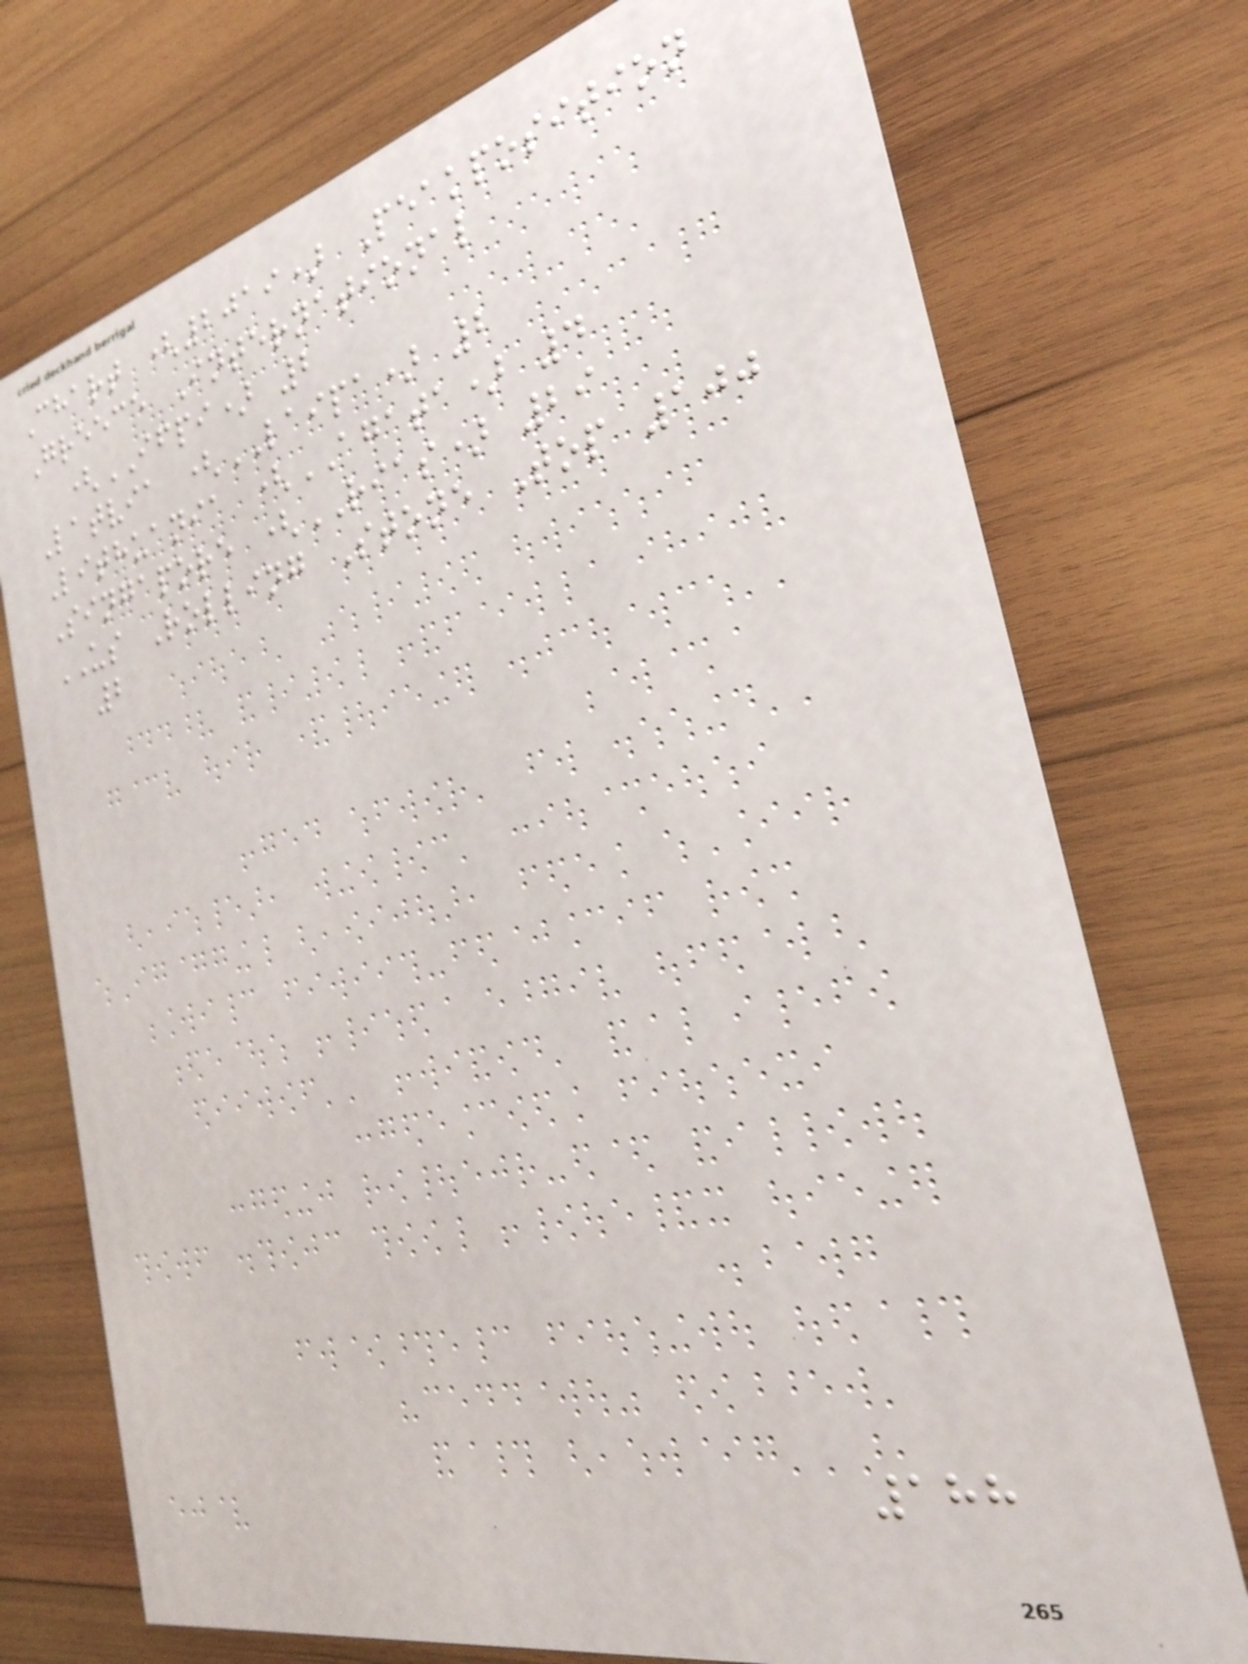Chart (2019) Peakposition
Greece International
(IFPI) 2
Latvia (LAIPA) 2
Lithuania (AGATA) 4
Singapore (RIAS) 29
US Rolling Stone Top 100
2
188
